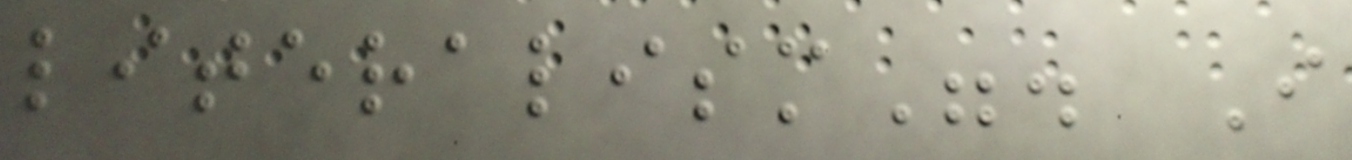literalism". I
